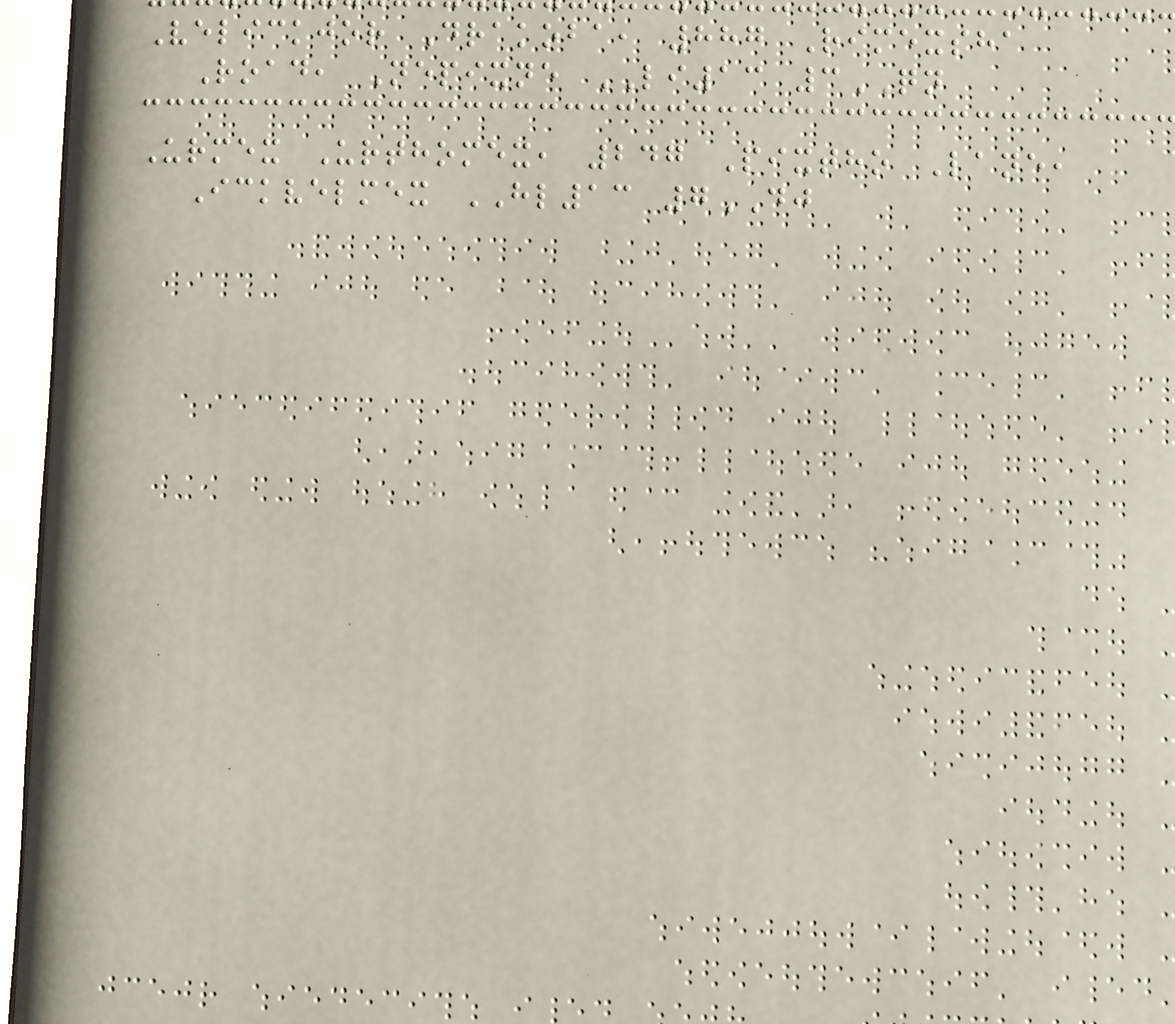Velickjor Drakoba, 887 Rimexsha
Road, Nepixne LI13 3QN
Urmex Urthomex, 247 Pixtho Lane,
Ickvelmex HL13 7DJ
